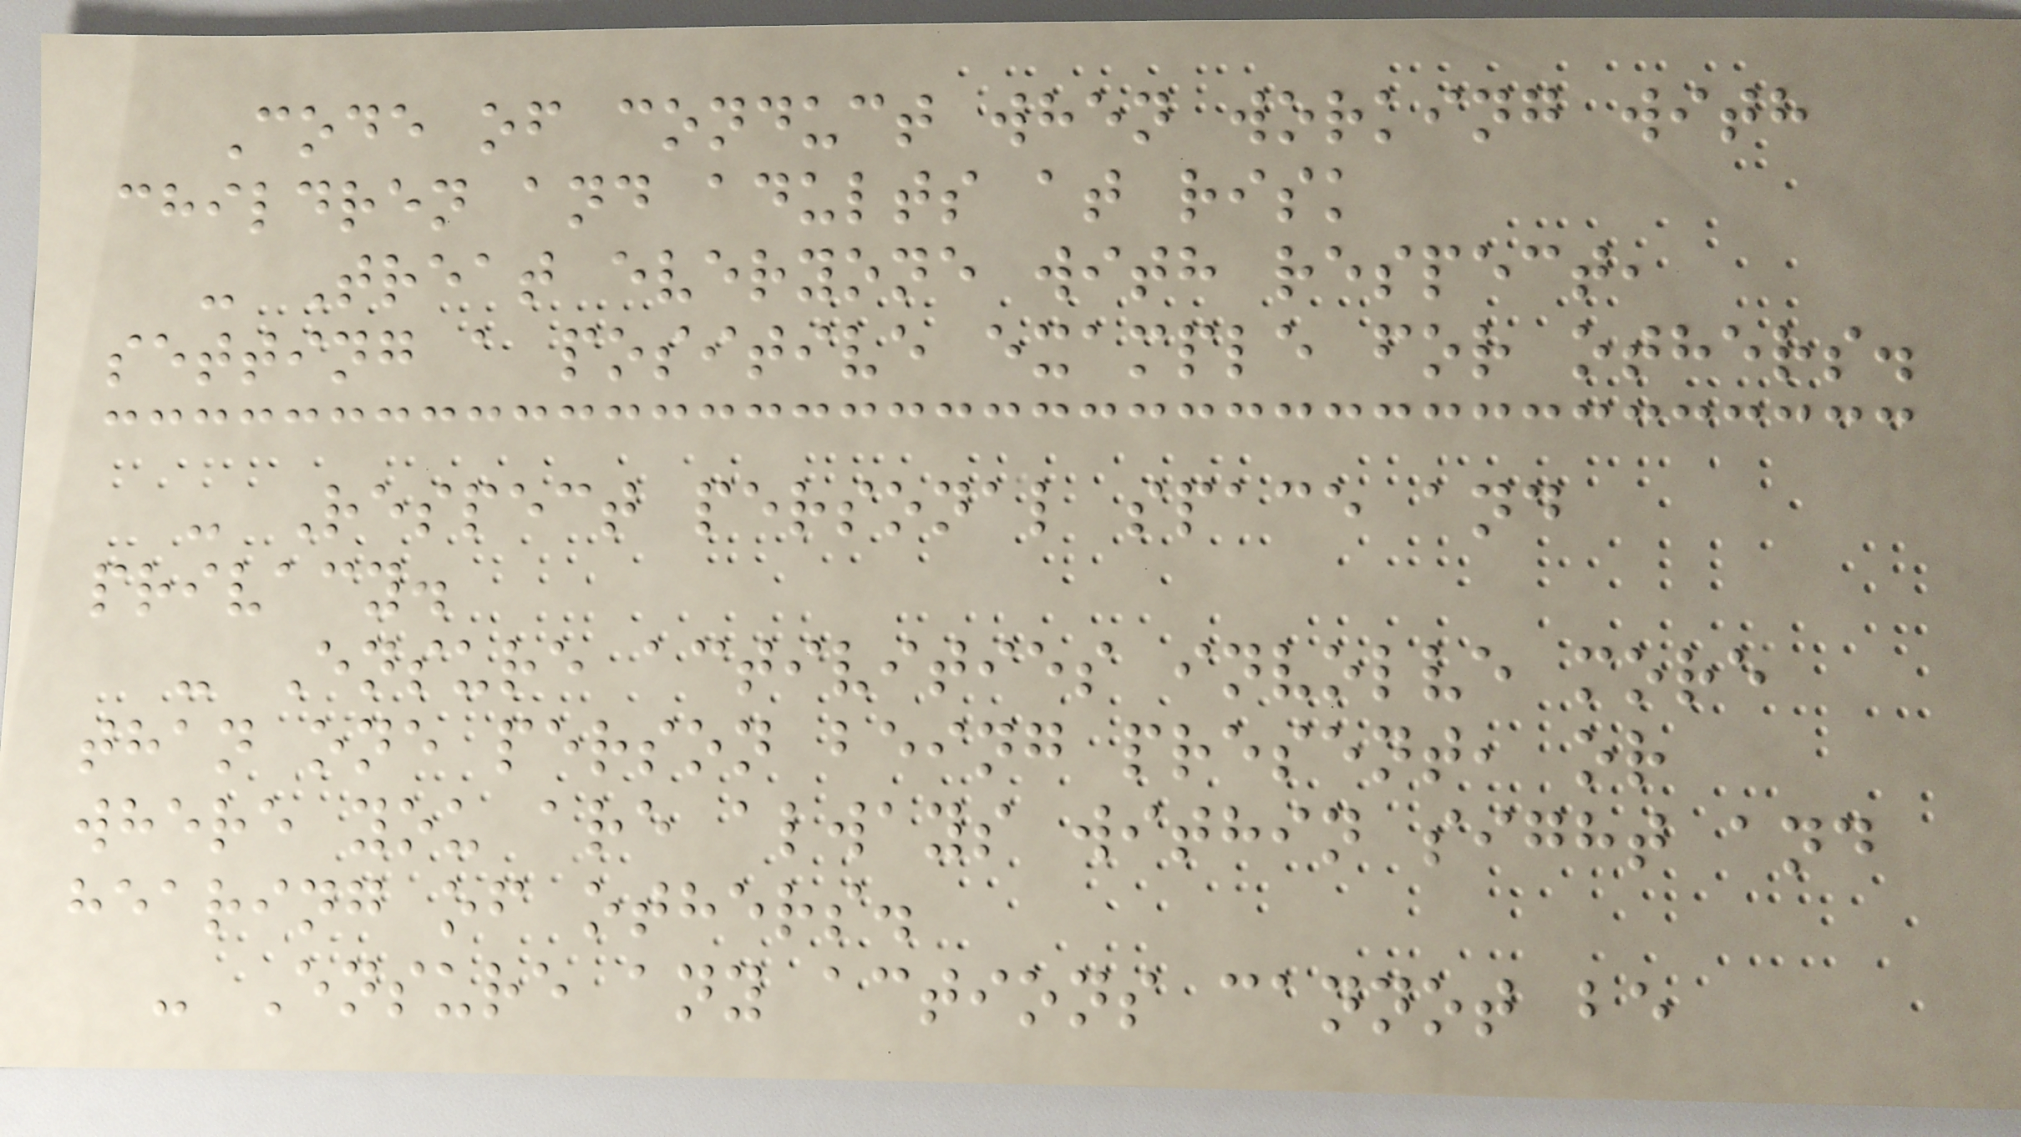Code of conduct when working with
children and adults at risk
- Treat everyone with respect,
setting a positive example for others.
- Respect personal space and
privacy.
- Ensure activities involve more
than one person being present, or
where you are always within sight and
hearing of others.
- Ensure any actions cannot be
